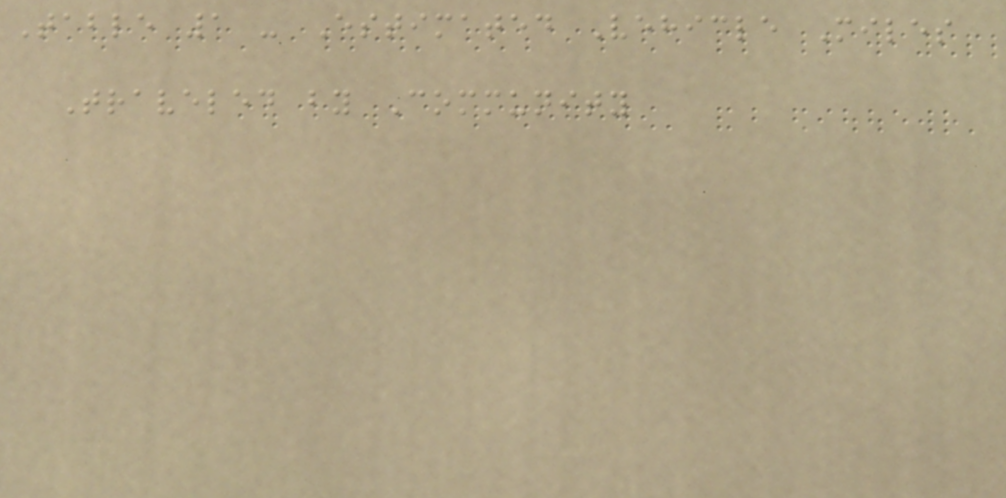Table 1 - Estimated Vehicle Miles
Traveled by Community
